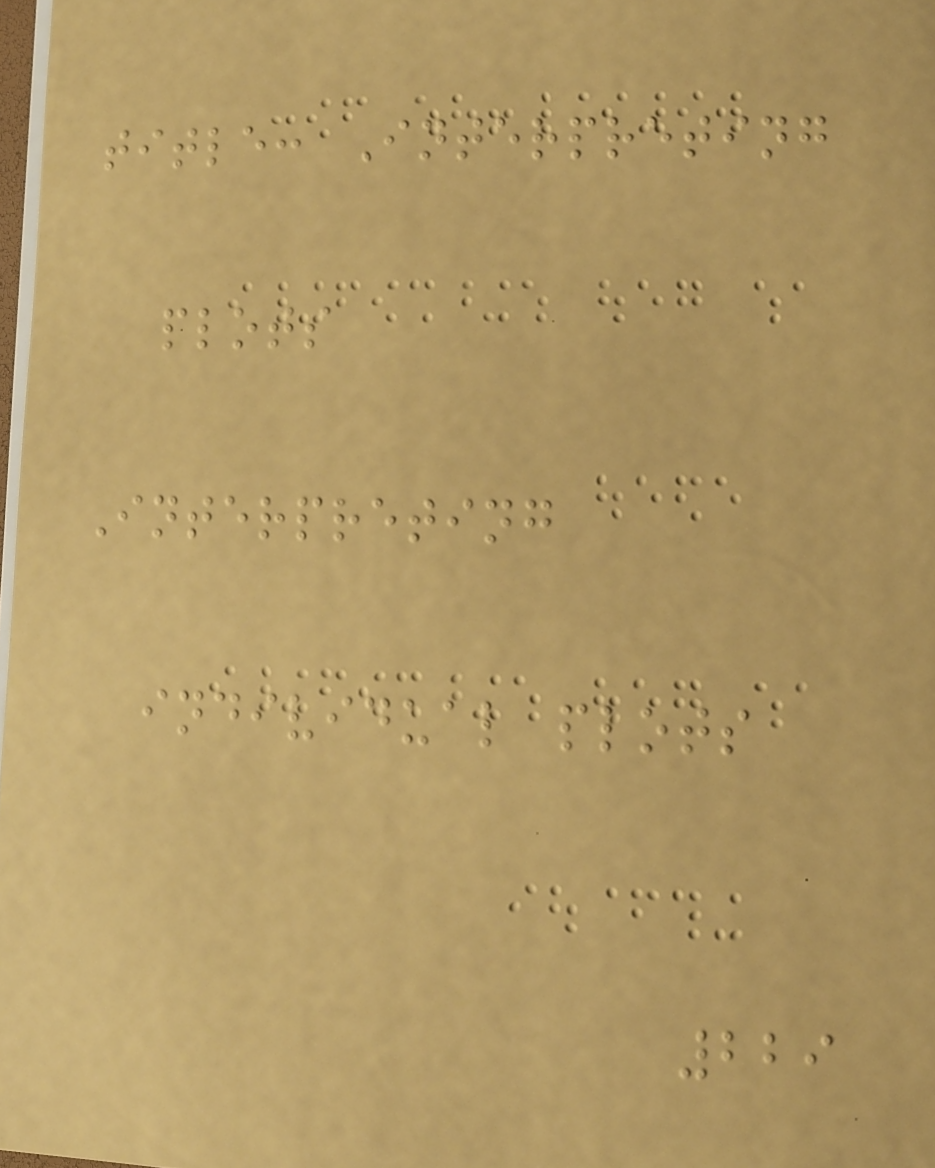title: Interpreting
plots
Interpreting
individual plots
229
